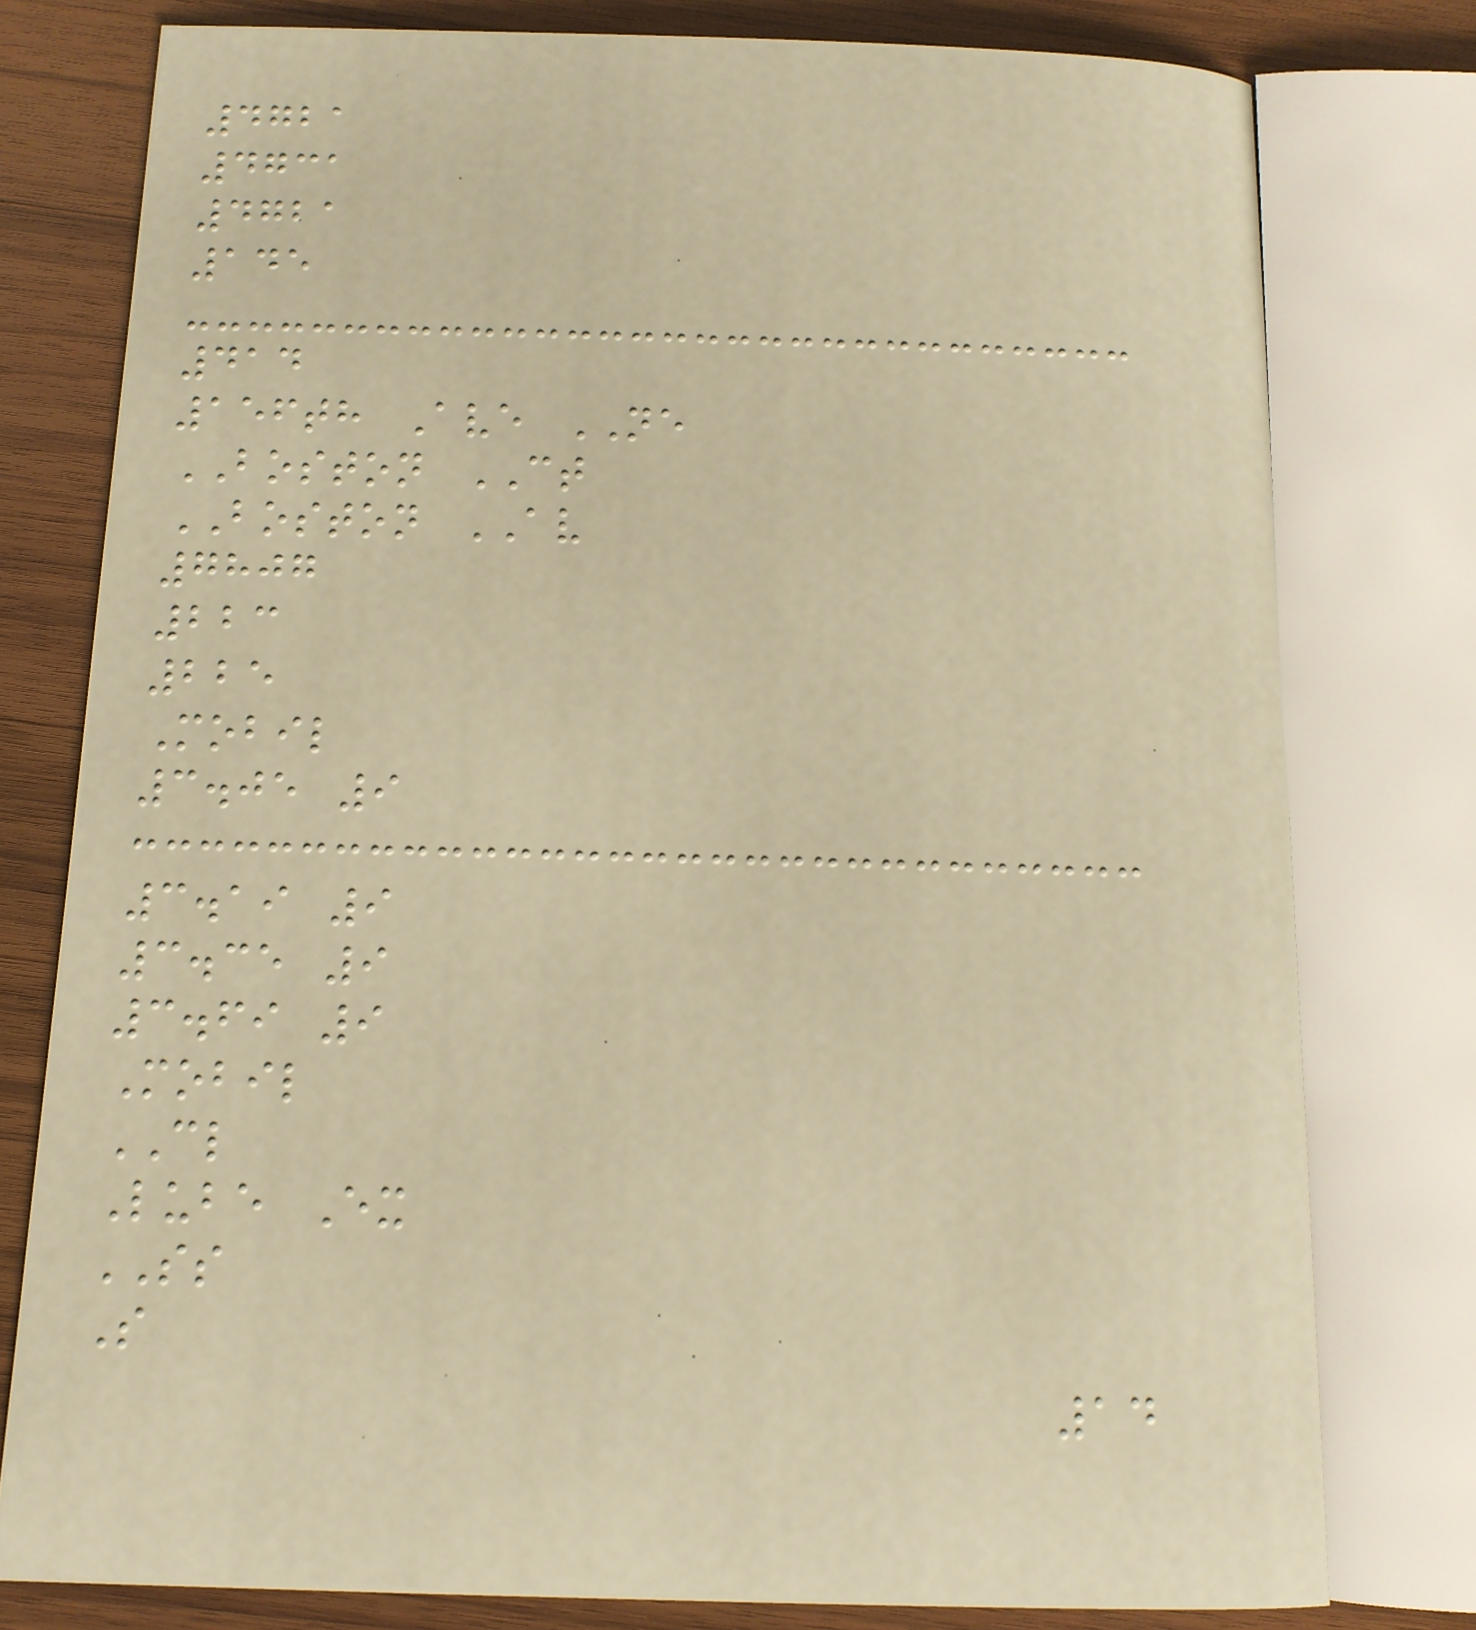4721
4731
4721
145
414
156th Ave NE
BOSTON CT
BOSTON AV
7807
223
225
Mobil
3.05 9
3.19 9
3.35 9
3.69 9
Mobil
CL
Lube Ex
SS
S
14
